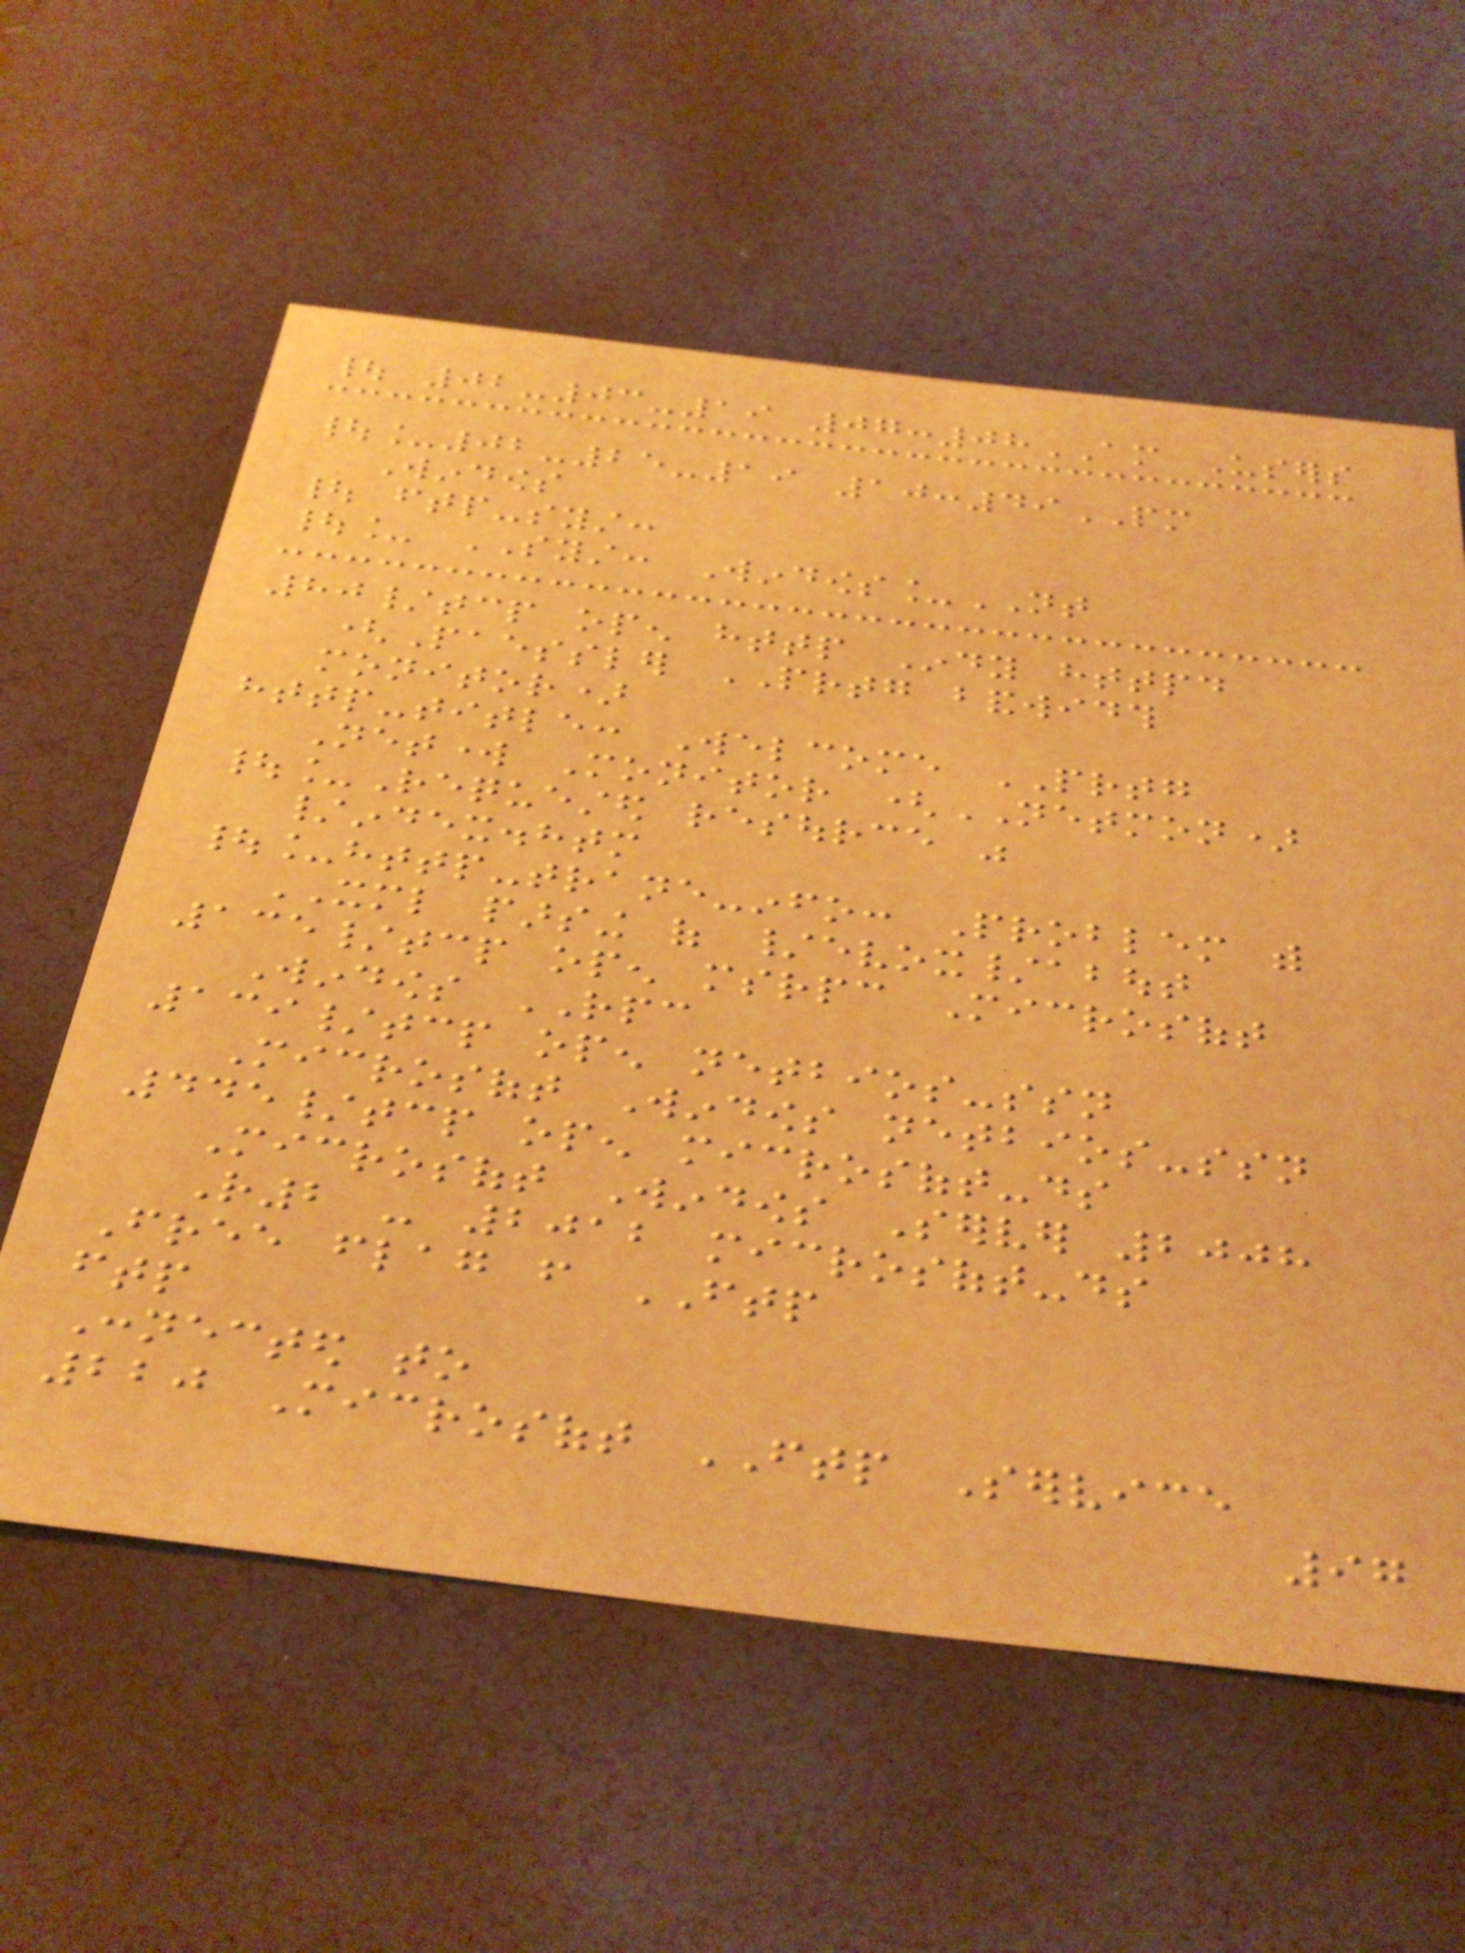| 02-03-19 07:08AM Users
|_02-25-19 10:49PM
Windows
| ftp-syst:
|_ SYST: Windows_NT
80/tcp open http Indy httpd
(Paessler PRTG bandwidth
monitor)
http-title: Welcome PRTG
Network Monitor (NETMON)
|_Requested resource was
/index.htm
|_http-trane-info: Problem with
XML parsing of /evox/about
135/tcp open msrpc Microsoft
Windows RPC
139/tcp open netbios-ssn
Microsoft Windows netbios-ssn
445/tcp open microsoft-ds
Microsoft Windows Server 2008
R2 - 2012 microsoft-ds
Free flag from FTP
ftp
Connected to
220 Microsoft FTP Service
97
